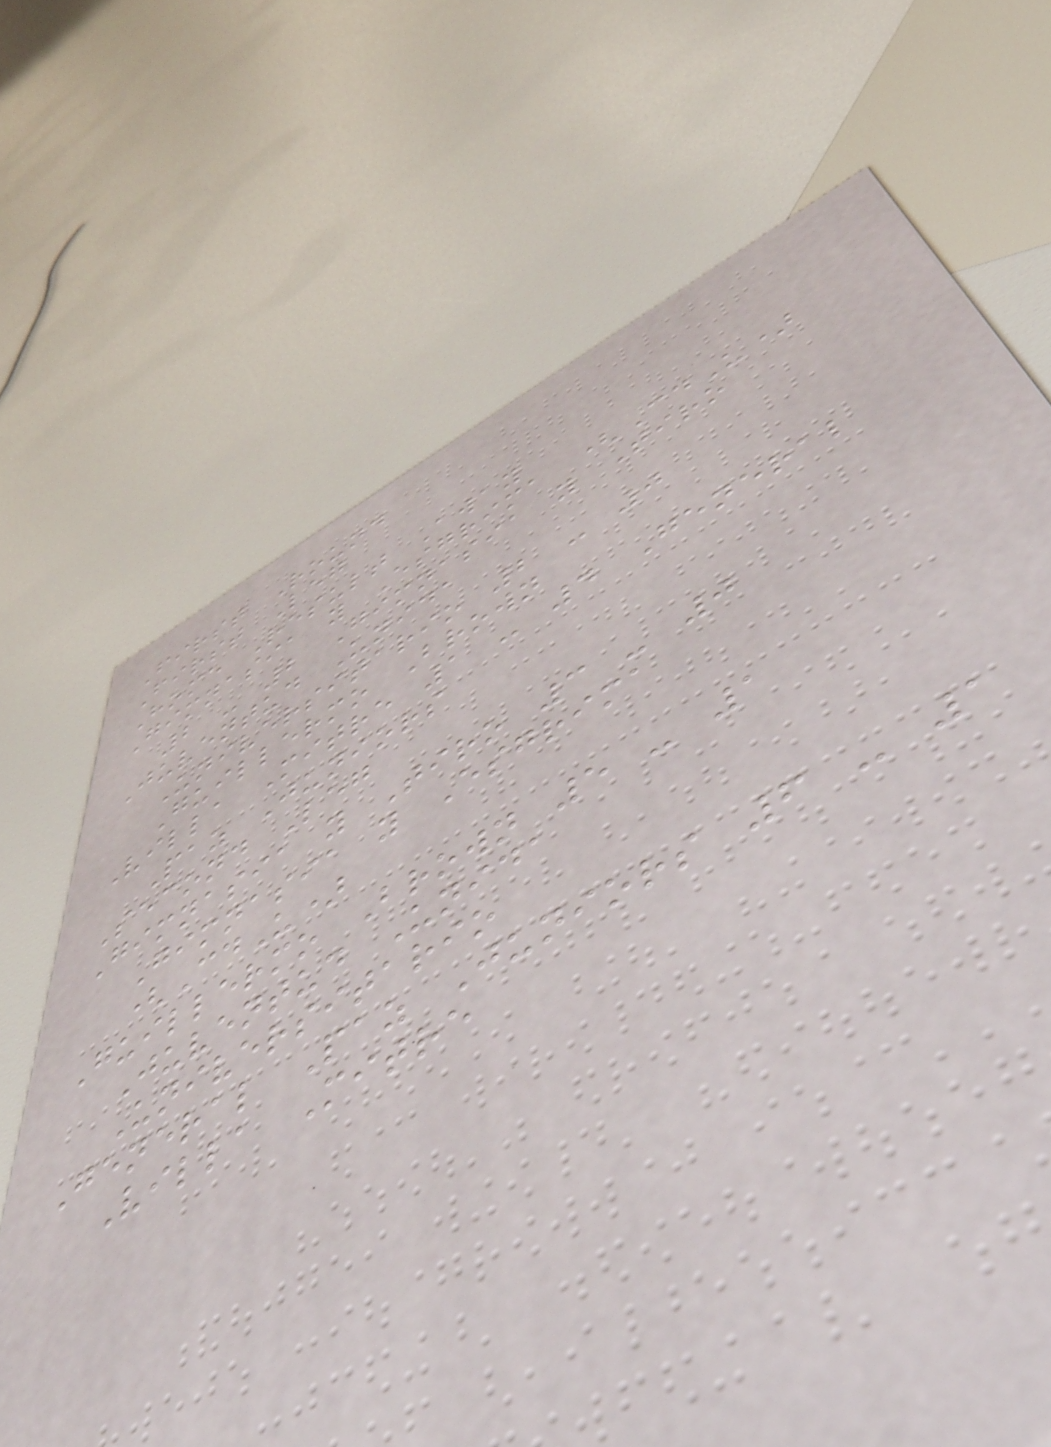First Round
First Leg
Home Result Away
Gimnasia y Esgrima (CdU)
2 - 2 Gimnasia y Tiro
Juventud Unida
Universitario 2 - 0
Guillermo Brown
Villa Mitre 1 - 4 General
Paz Juniors
Second Leg
Gimnasia y Tiro 3 - 0
Gimnasia y Esgrima
(CdU)
Guillermo Brown 5 - 1
Juventud Unida
Universitario
General Paz Juniors 6 - 1
Villa Mitre
